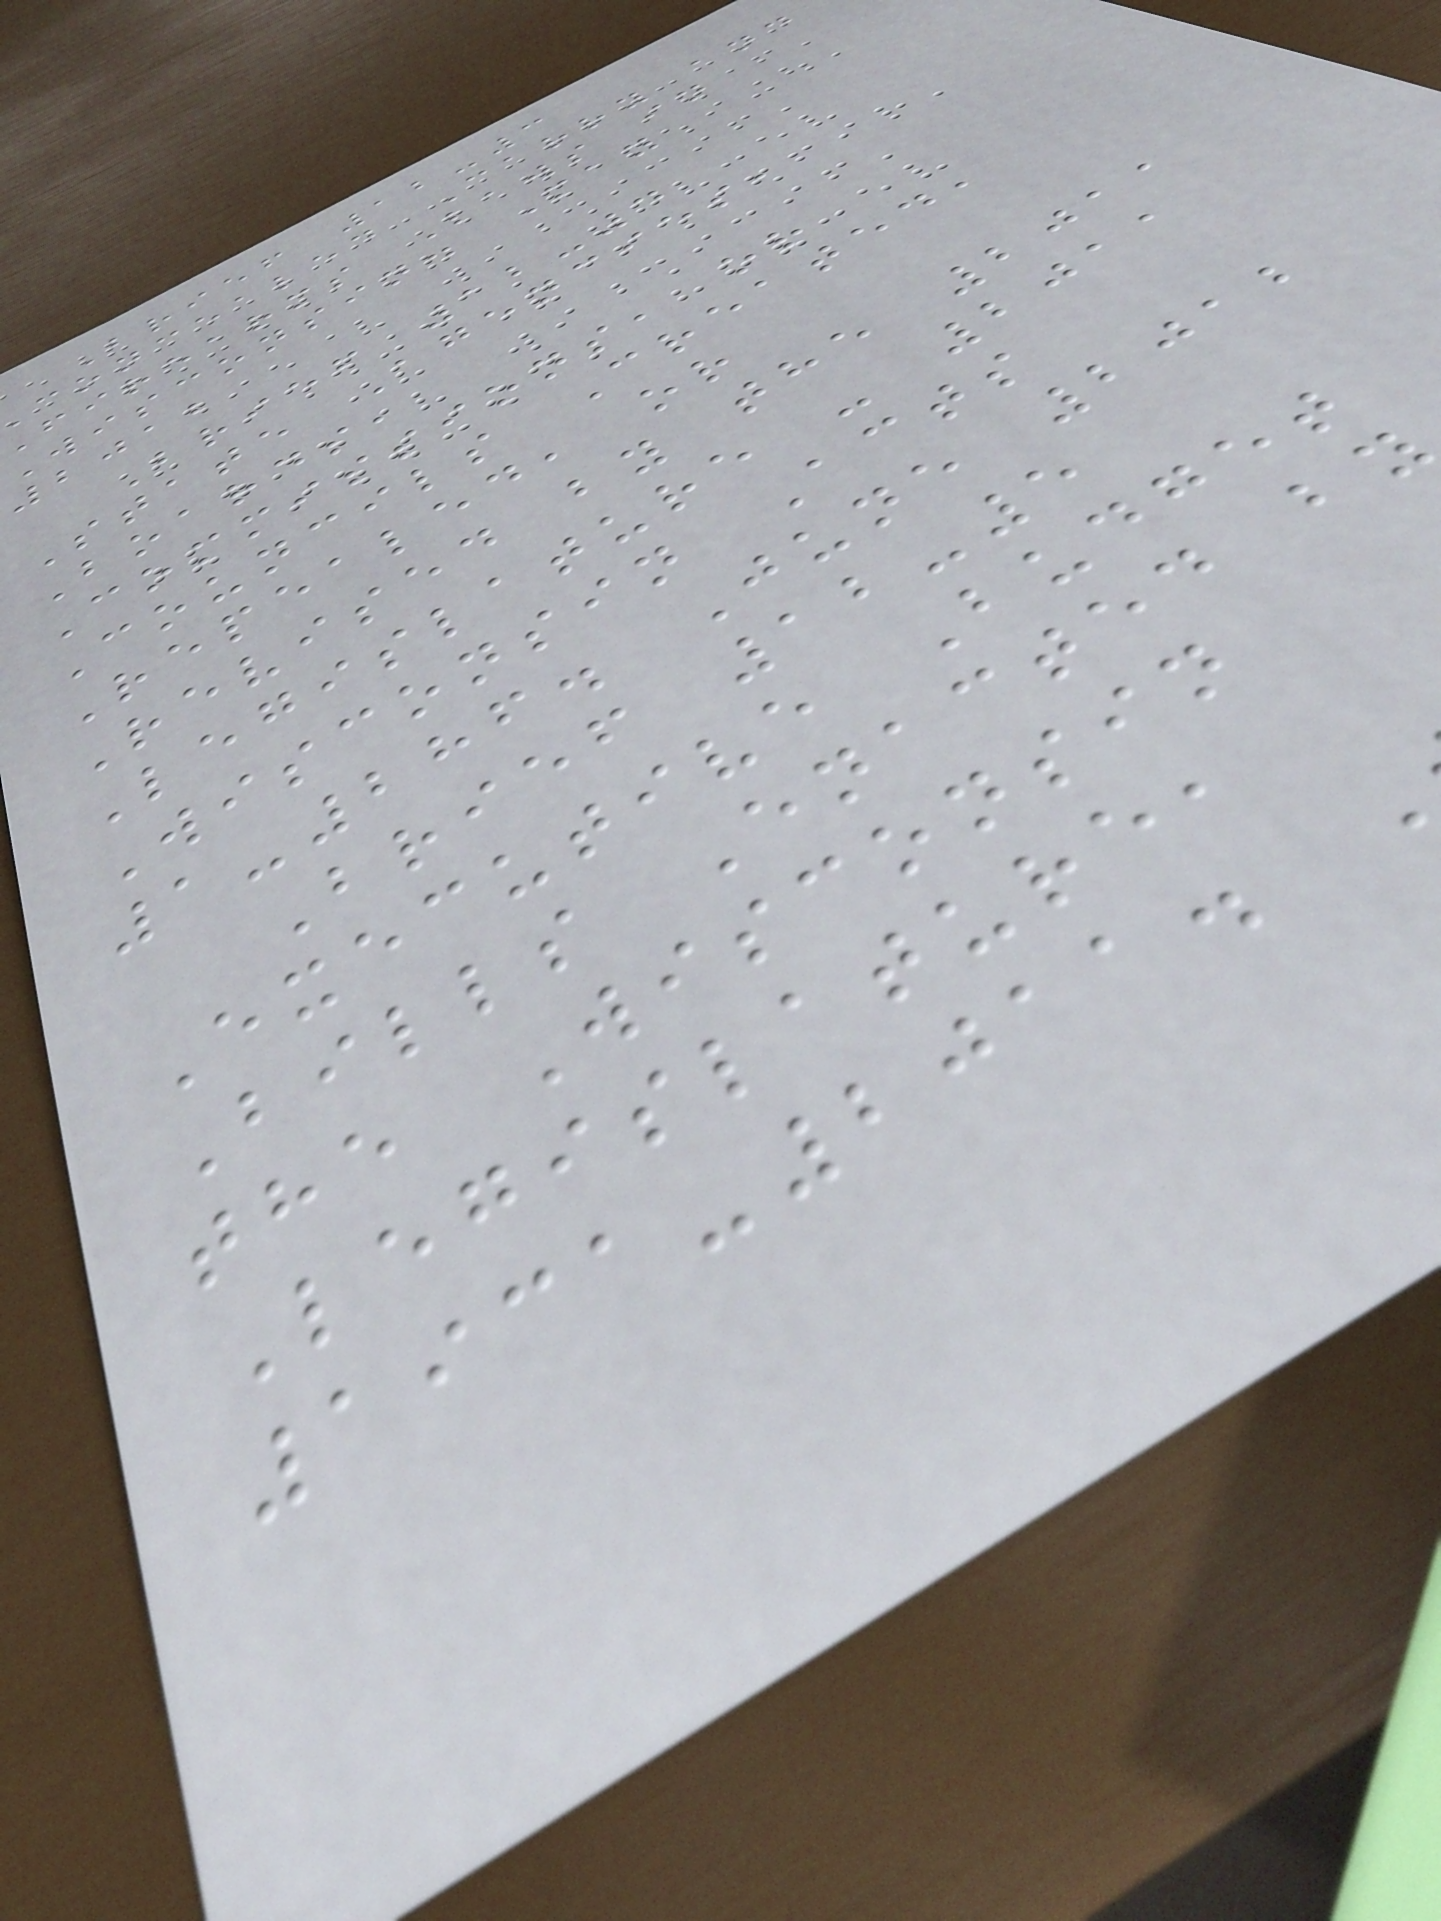Brief 12-3
concealed Carry and
firearms Laws in
Wisconsin. May
2012
Brief 12-4
State Agencies,
Boards,
Commissions, or
Councils Created,
Repealed, or
Revised by the 2011
Legislature - 2011
Wisconsin Acts
1-286. June 2012
Brief 12-5
Executive Budget
Bills Enacted by
the Wisconsin
Legislature,
1931-2011.
